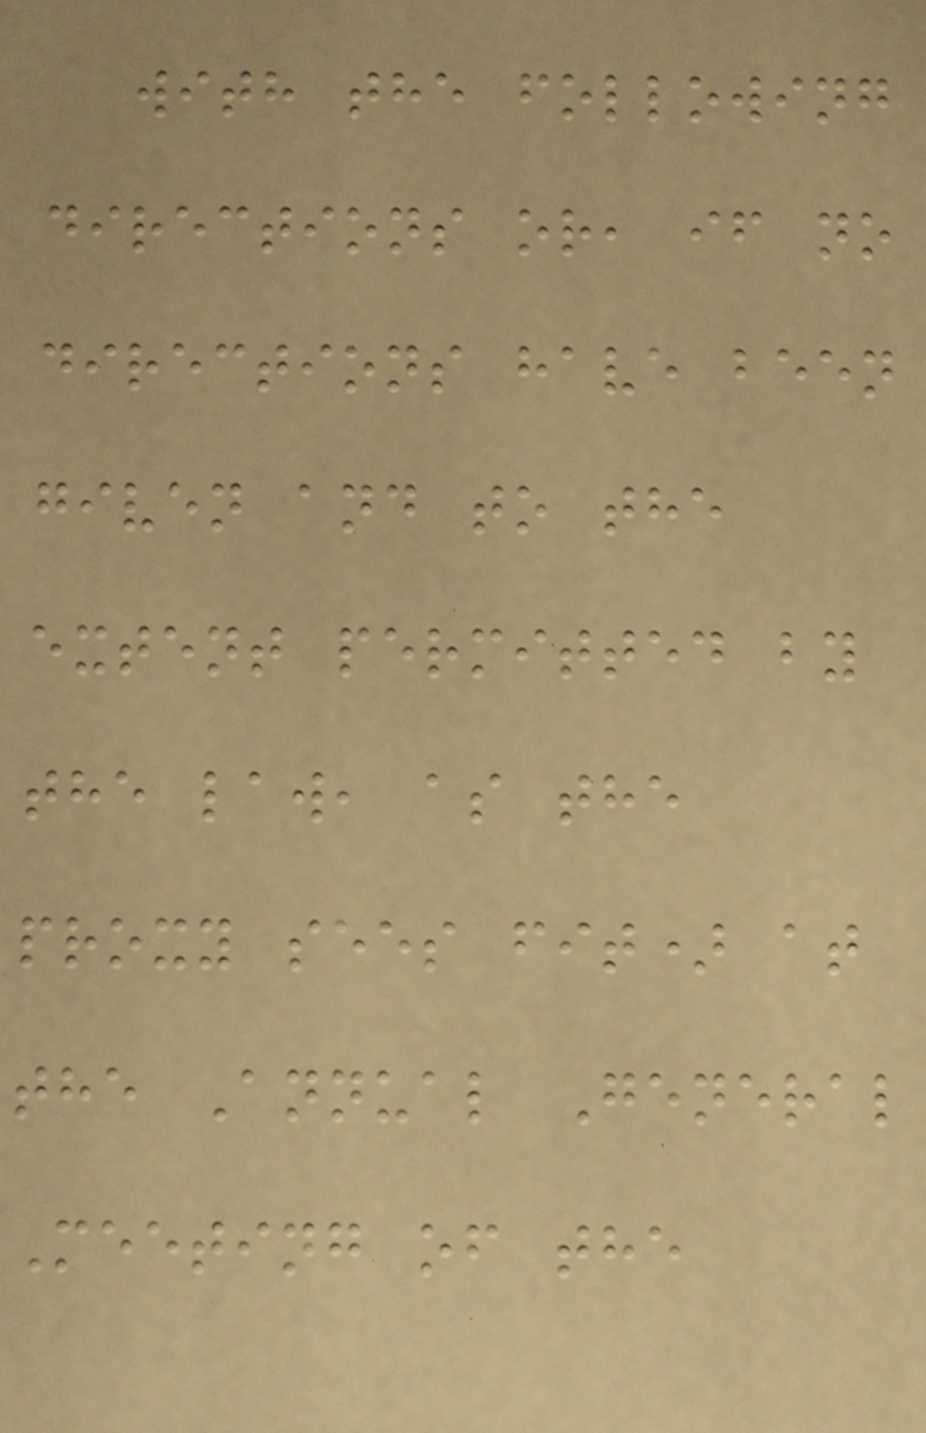with the following
directions or, if no
directions have been
given and to the
extent permitted by
the law, as the
proxy sees fit) at
the Annual General
Meeting of the
